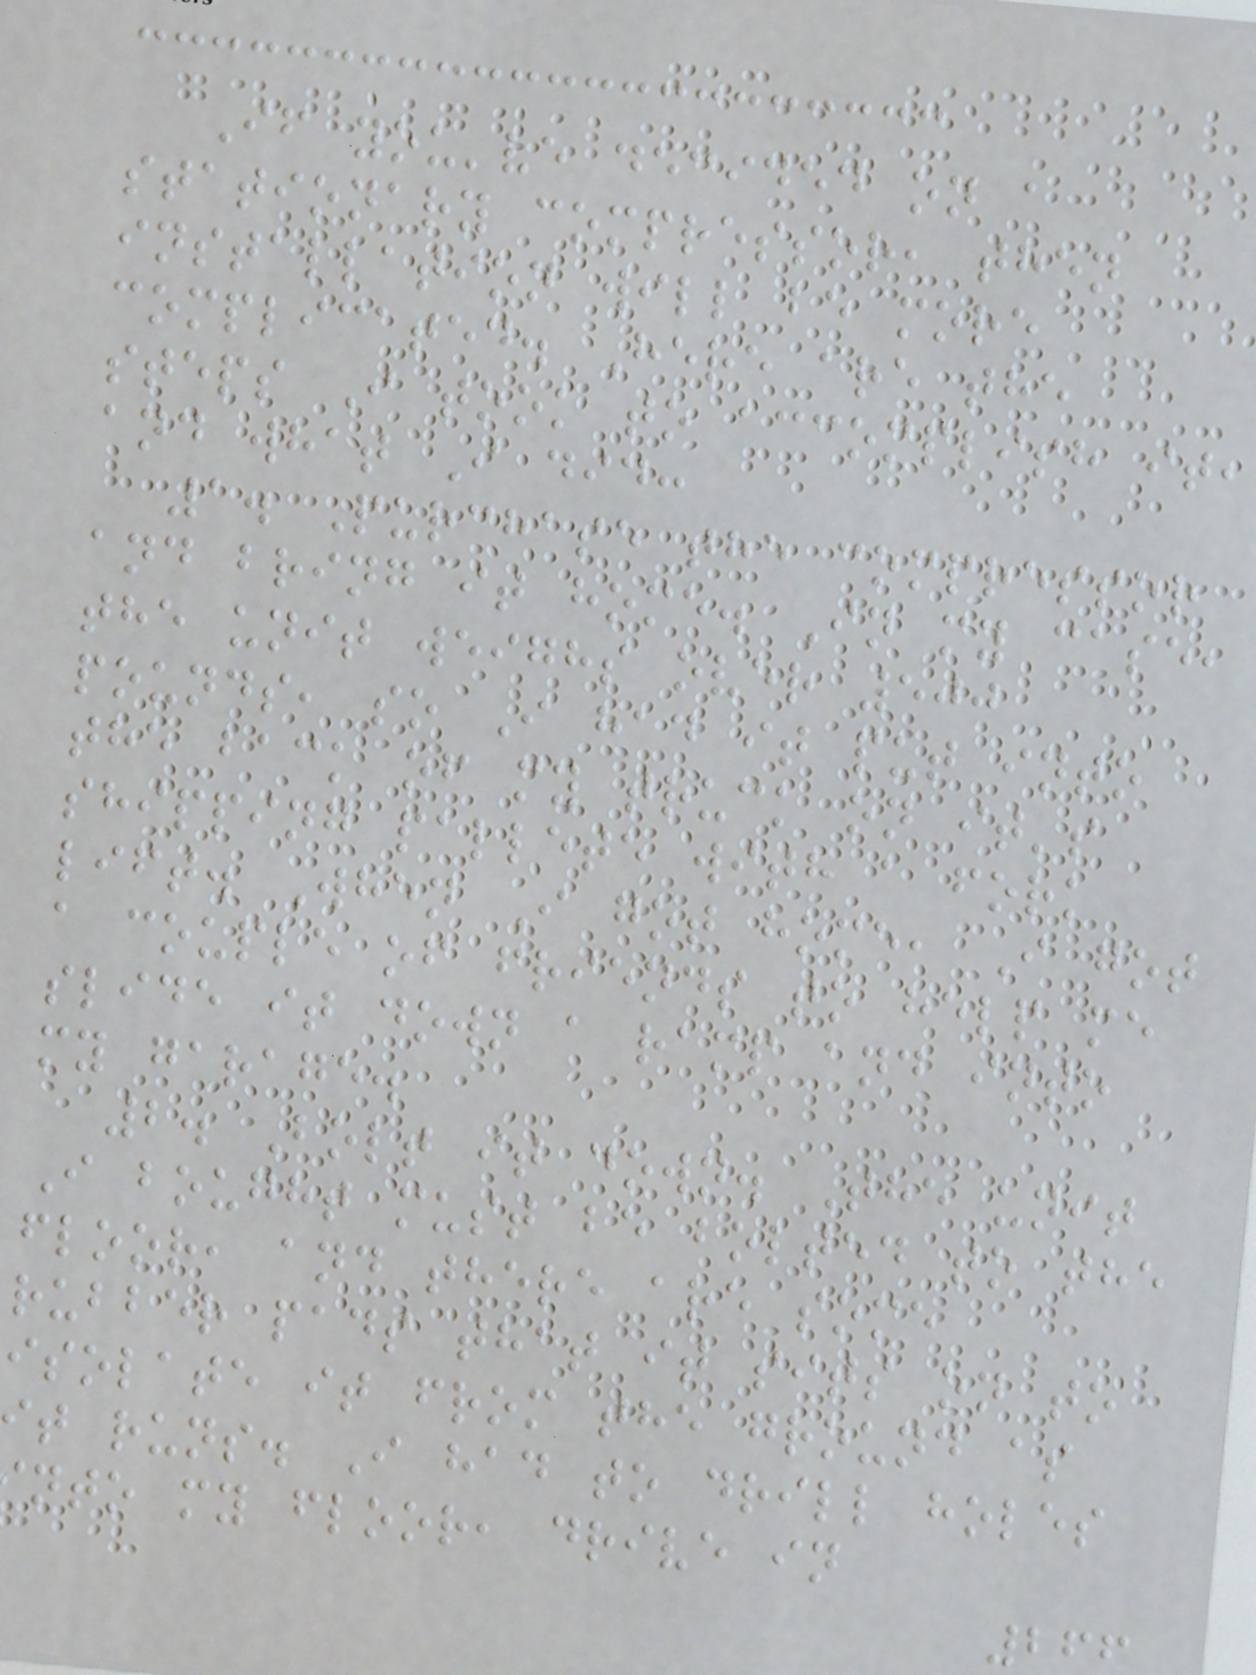If you've decided on a
stationary compressor, then
installation will be more
complicated. Here are the
steps I took to accomplish it,
and what I did:
1. Purchase the compressor
and bring it home. In my case,
the unit weighs over 500
pounds, so I had it put into
the back of my truck on it's
shipping pallete with a fork
lift. When I got home, I got
a couple of friends to help me
slide it down a ramp and into
my garage.
2. Bolt it down. The unit
I bought must be bolted to the
floor, and there are some
rubber pads that it sits on to
isolate it from the ground as
t runs. I had to drill holes
nto my floor, drive in
